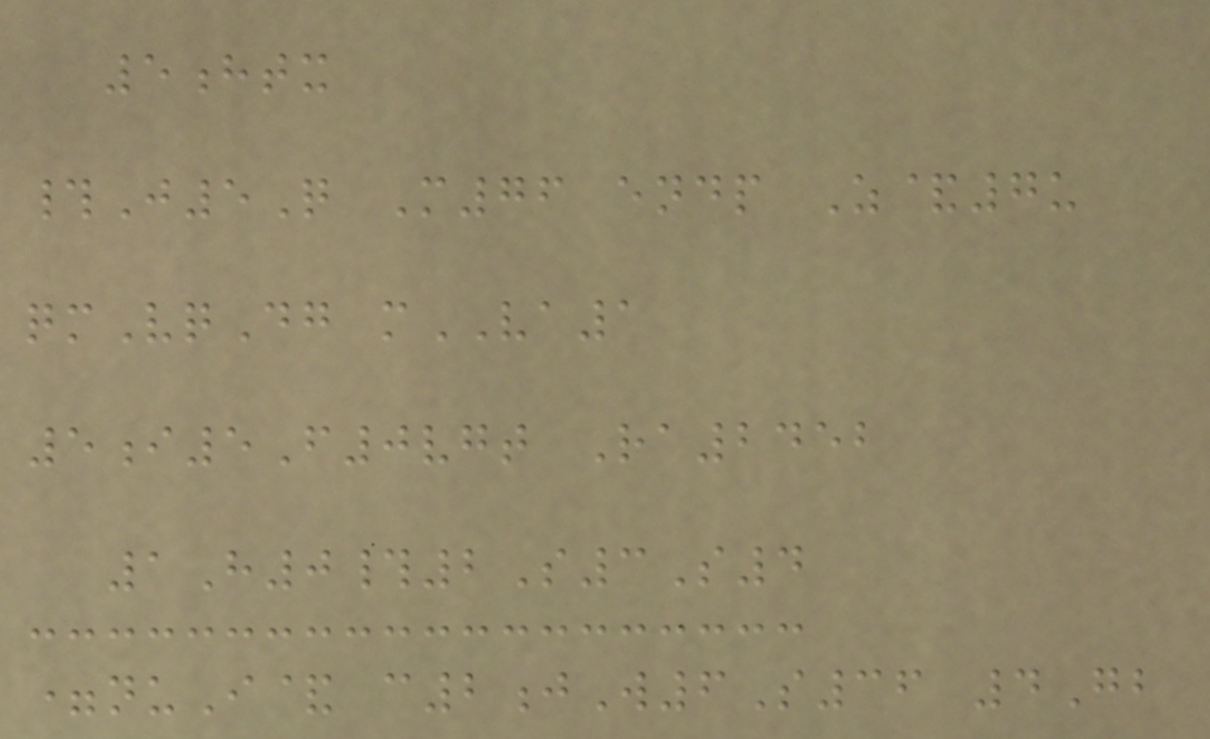5htx
#J5Q M76 endp Z&7u
qmVqDg mVA1
5i5F0vgt Ra2452
1H0#2S3S4
=nuI& c2jW6S36 4Gb
